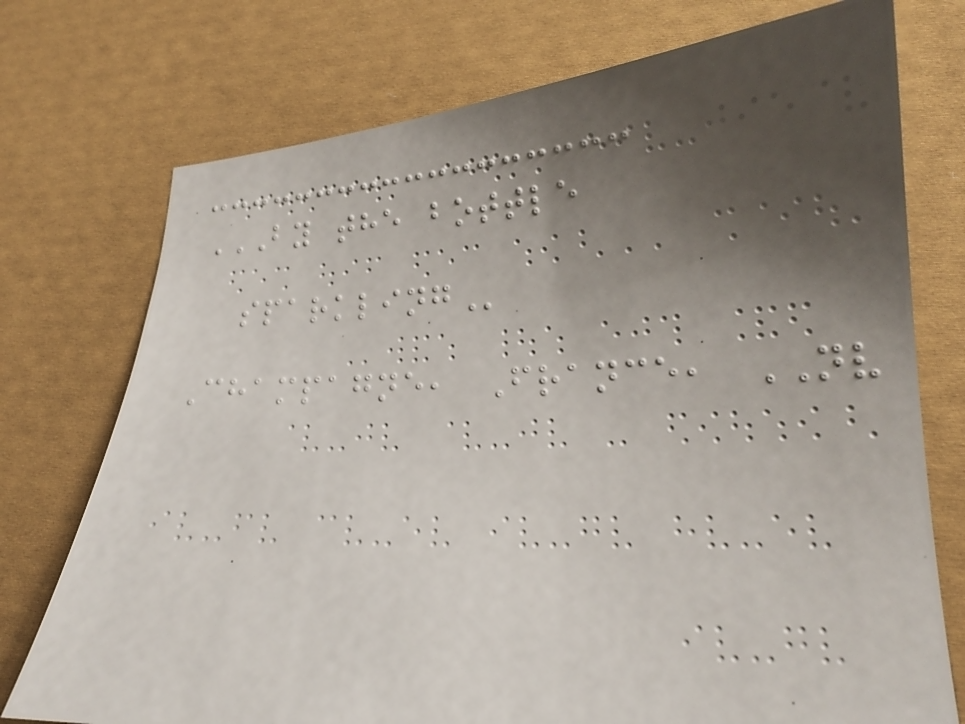BY THE BOTTLE
SPARKLING
Champagne, France, NV
